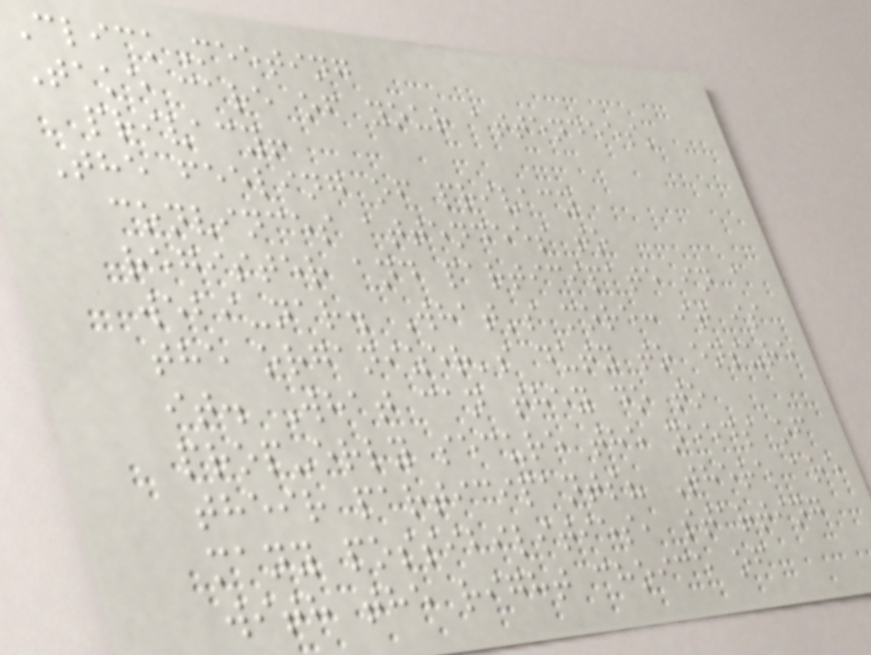ClickMeeting
Take care of your attendees'
privacy!
The feeling of privacy
convinces attendees to
register and participate in a
webi-nar. What's more: it is
the organizer's duty to ensure
it. What can they do to
prop-erly secure the needs of
their participants? There are
many possibilities, starting
with the right choice of
